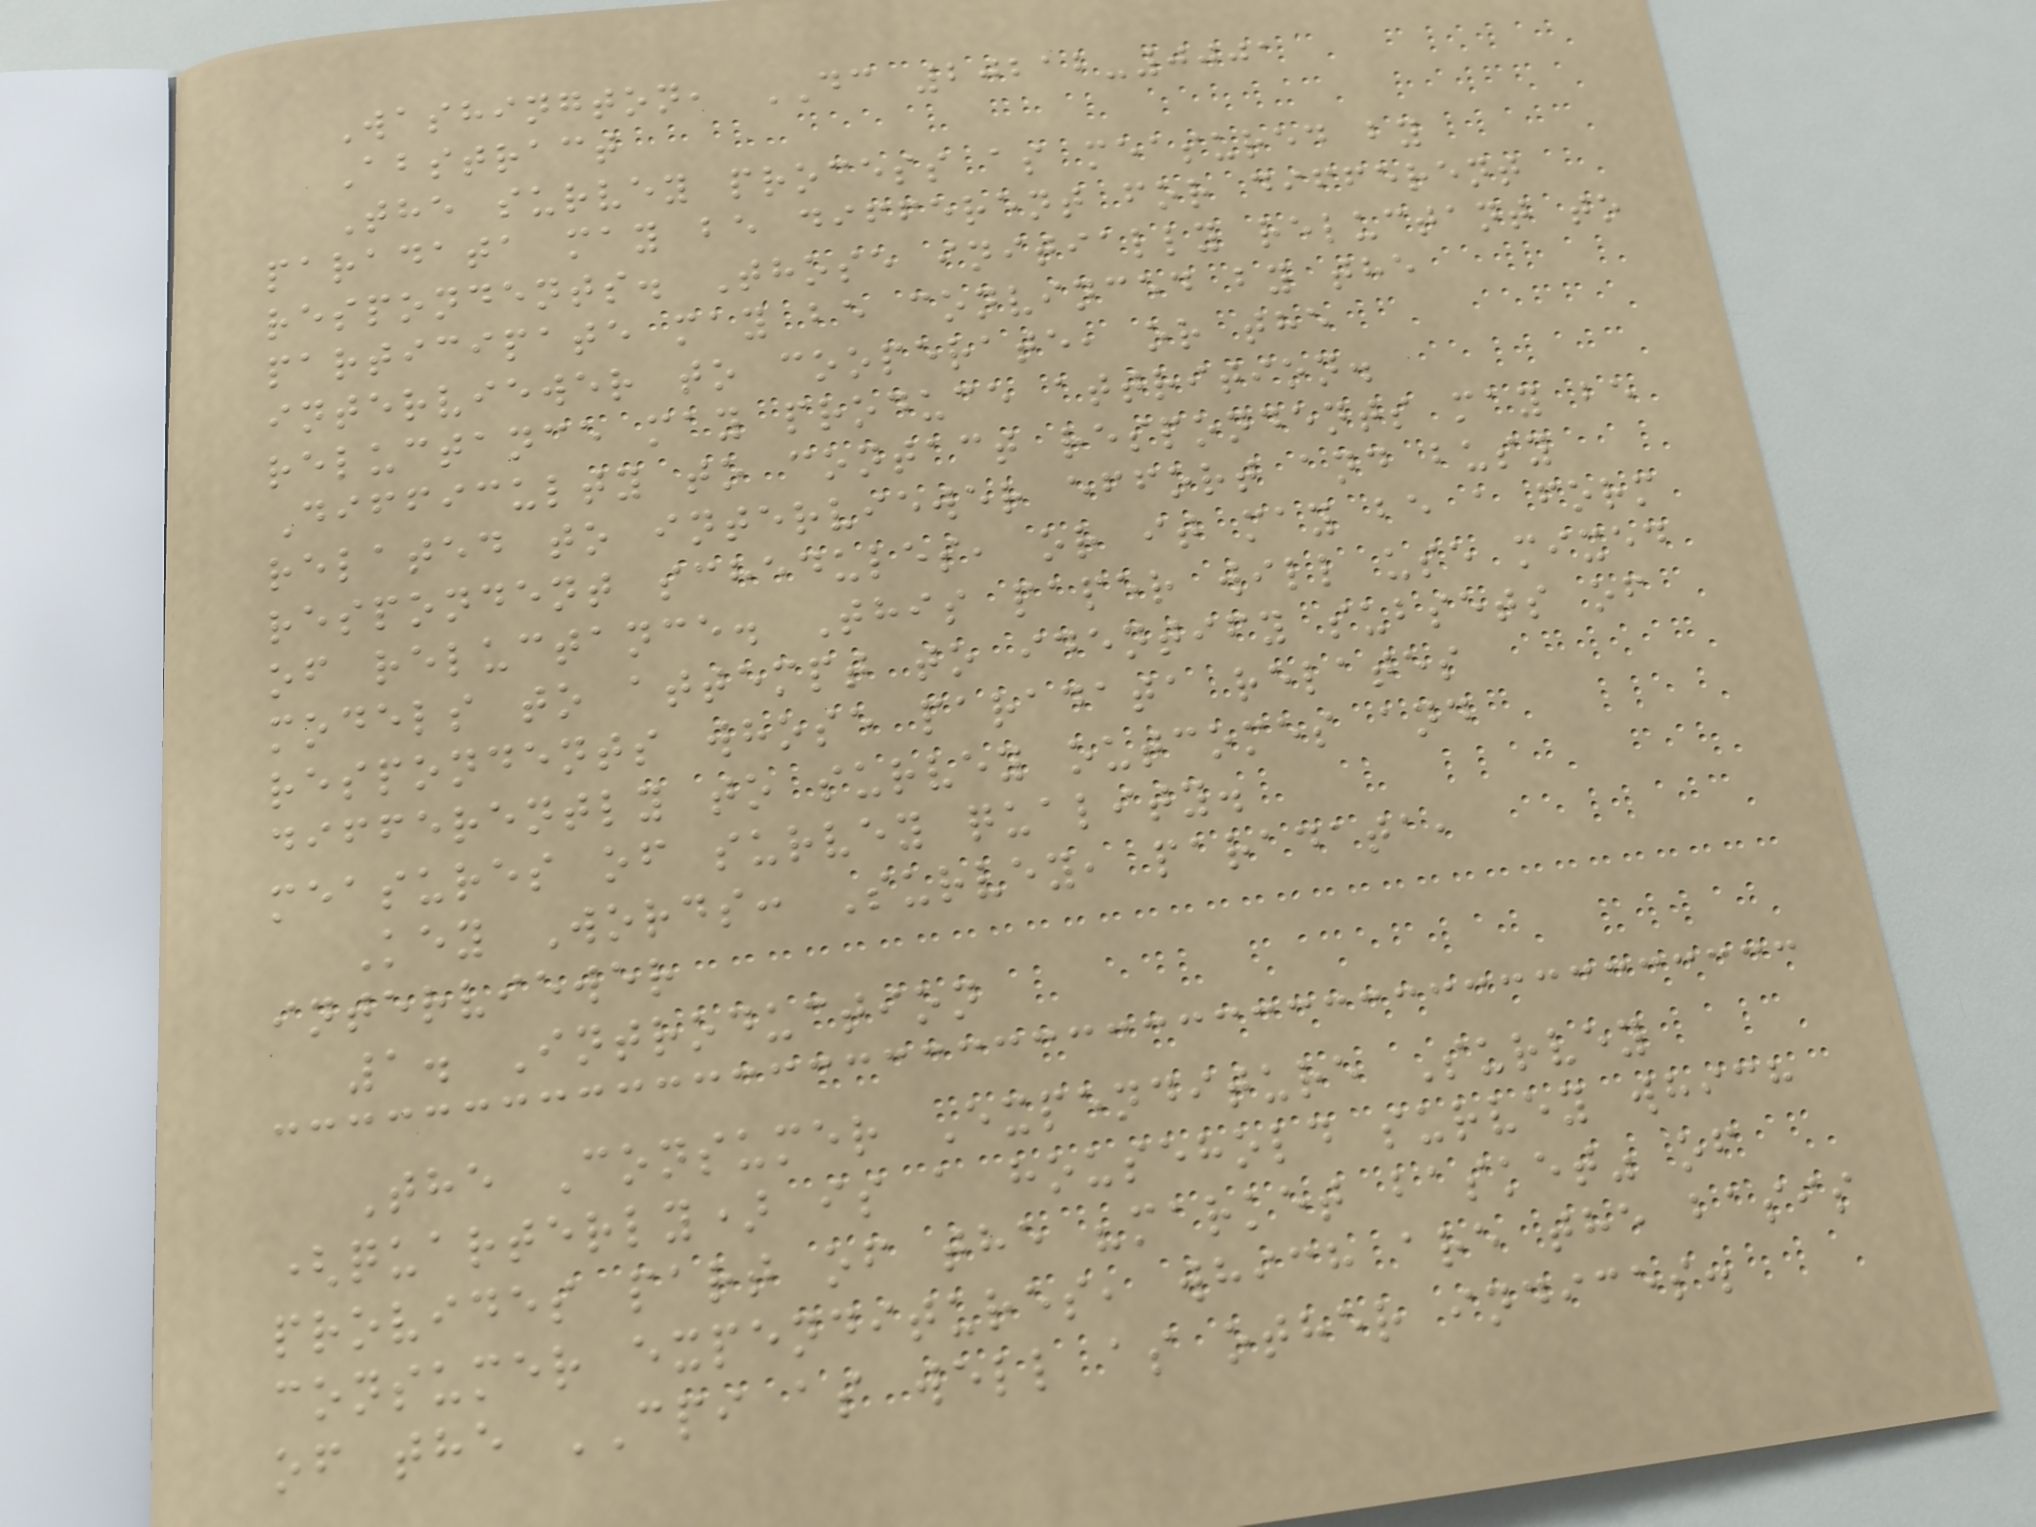Washington, DC 20212-0001
Abstract
The survey process as measured by
paradata may be different for different
respondents. Those initially reluctant to
participate may be convinced by the
interviewer to cooperate, or the
reluctance may produce attrition.
Difficulty to contact respondents may be
related to interviewer effort and busy
respondent schedules, or it may be a form
of reluctance. This paper will use mixed
models to attempt to identify subsets of
respondents whose paradata relates
differently to survey outcomes and
measures of survey quality.
Key Words: Survey, paradata,
interviewer
1. Introduction
The Consumer Expenditure Survey
(quarterly) is a household survey which
provides part of the "market basket" of
consumer expenditures, which are the basis
of the CPI as well as other indices.
